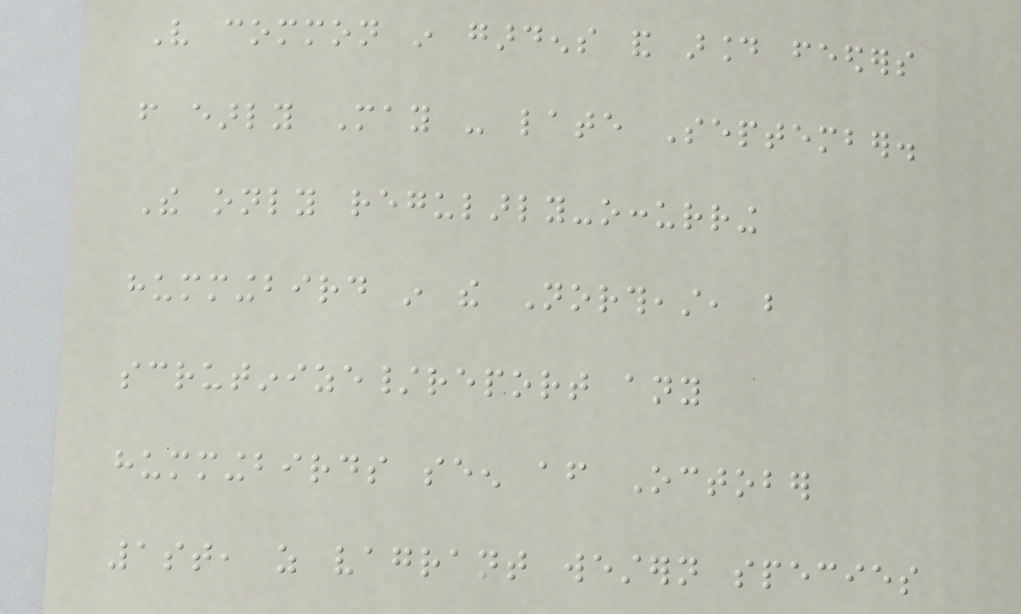Very common in gardens and around feeders
from early May - late September.
The only regularly-occurring
hummingbird in the Northeast, but
scrutinize/report any
hummingbirds seen after October
1st, as vagrant western species
